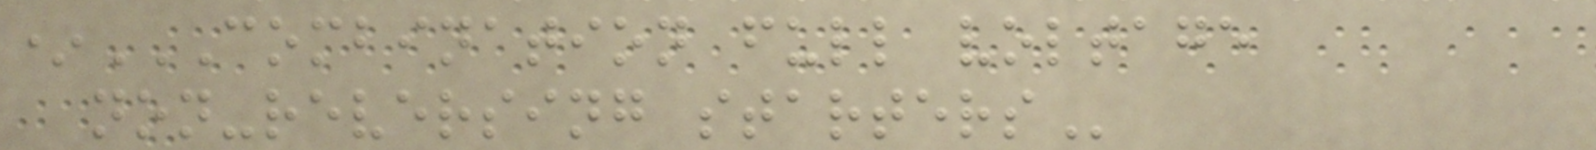*COMBINATION FULL VOLTAGE
NON-REVERSING STARTERS
